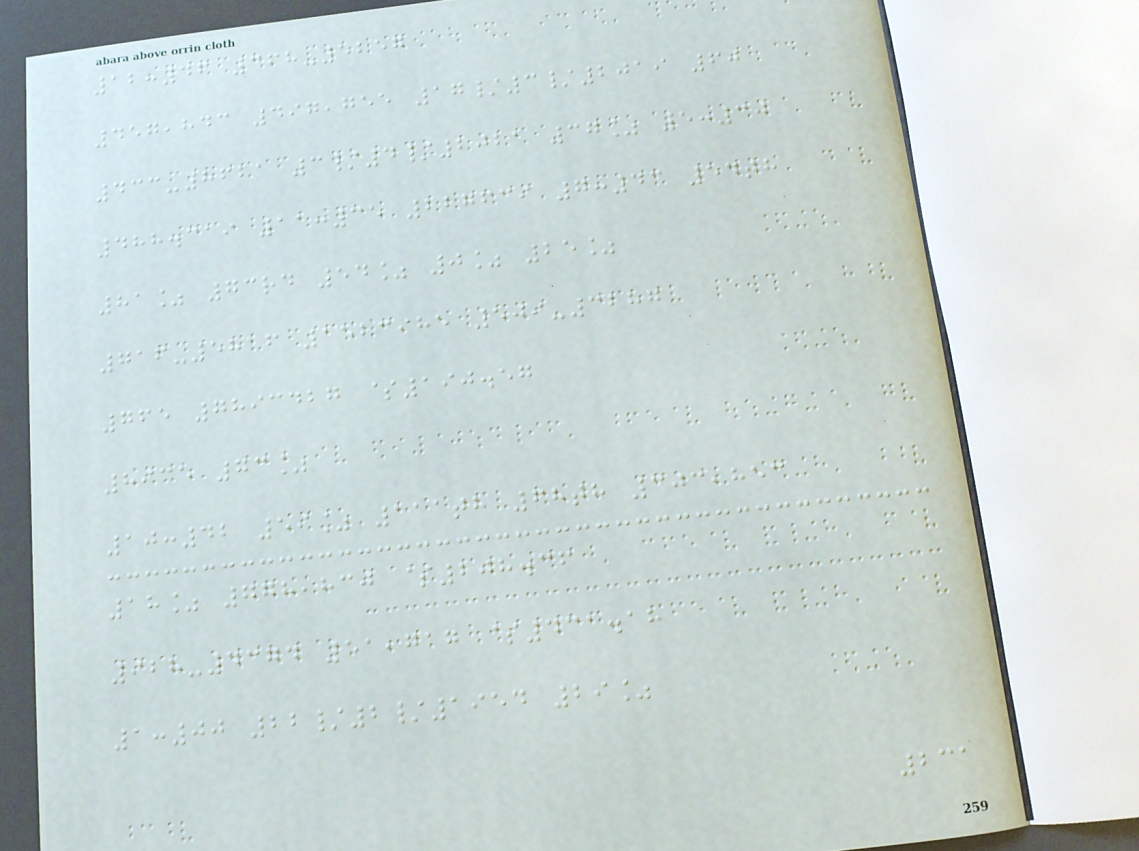12:46 368-5257
457,843 497,755 17/3/2019 60
433-8621 3/4/2021 37% 5:30
488.319 11:35 227639 7:43 54th
81% 73rd 54% 0% 25%
716-5816 1523985 509-3287
765 7893427 $190.57
8935 73%
10:42 59% 111th 68th 303,853
18% 778,830 $208.36
928-4374 51,717 $431.18
1:00 22/2/1954 29%
231
